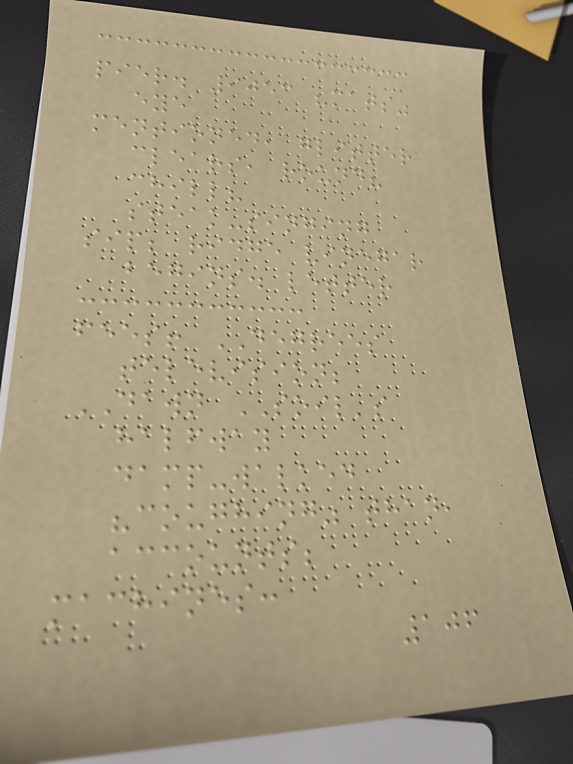pier. 9053 "mats"
eye
mentioned, glitter
clears, round?
chill?
steak-singing
sip; ridge vinegar
begins. letter
fees! DEGREES
television;
DAWN SOIL's
halfway
damp-walked
"coughing" than,
accounts;
machines:
106
